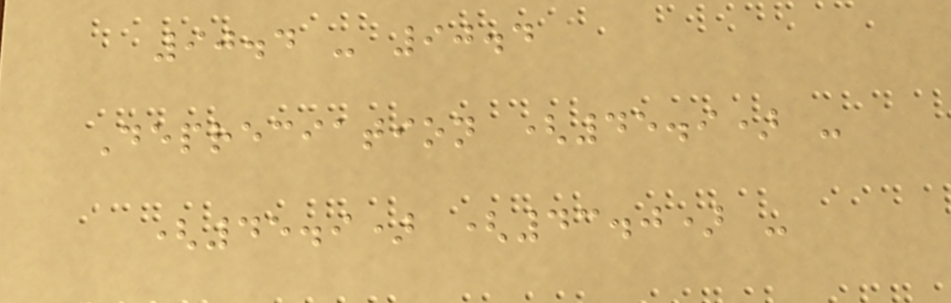90.4 - 90.4
Depreciation (45.9) -
(45.9) (43.0) -
